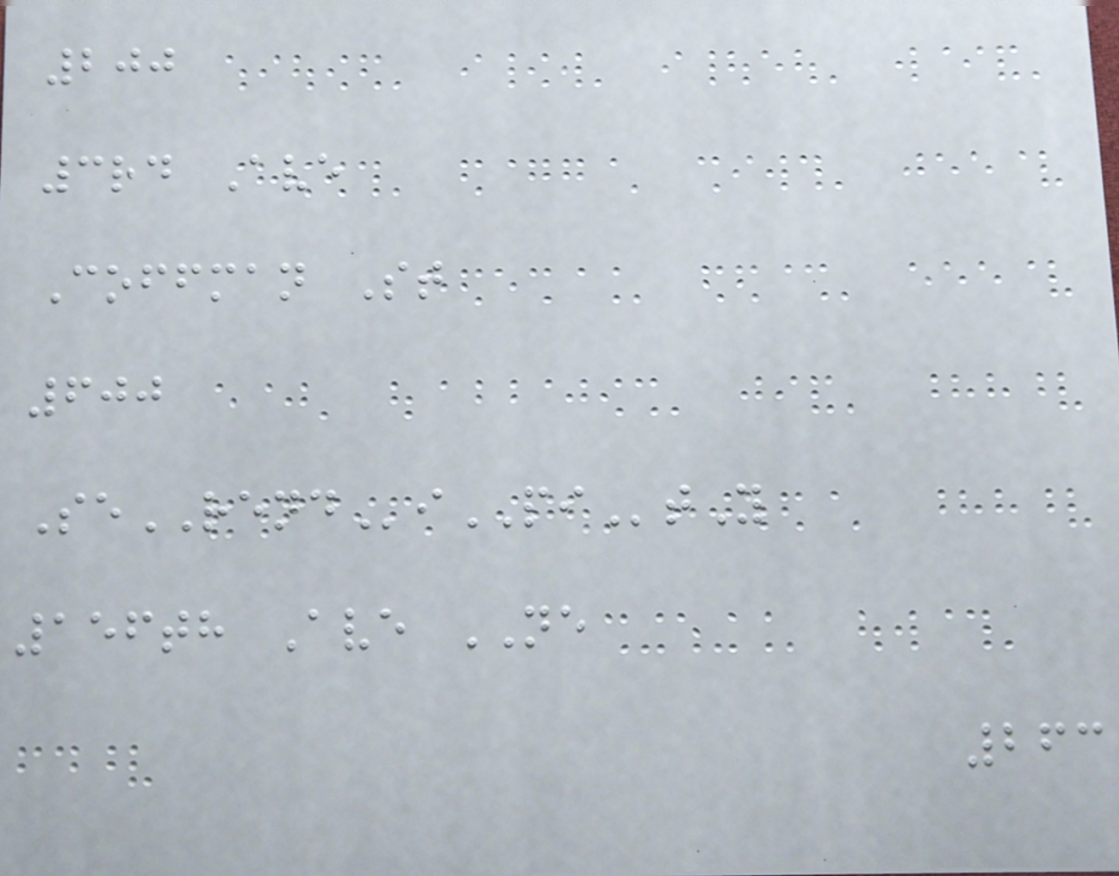200
3rd Ave
Coffman St
600
SeRENDiPItY
156th Ave NE
263
